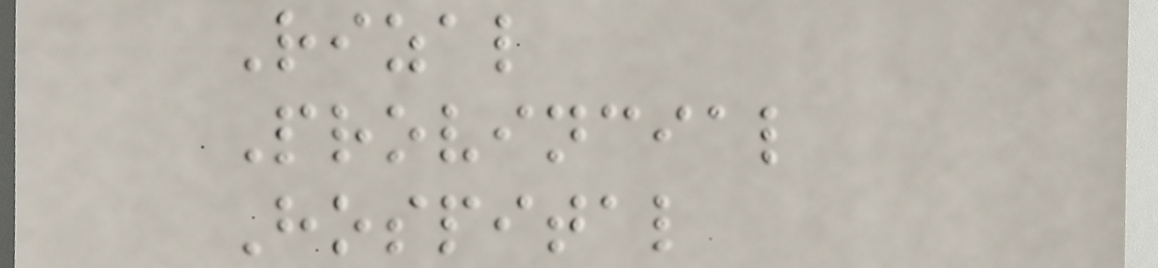Rizal
Provincial
Hospital
